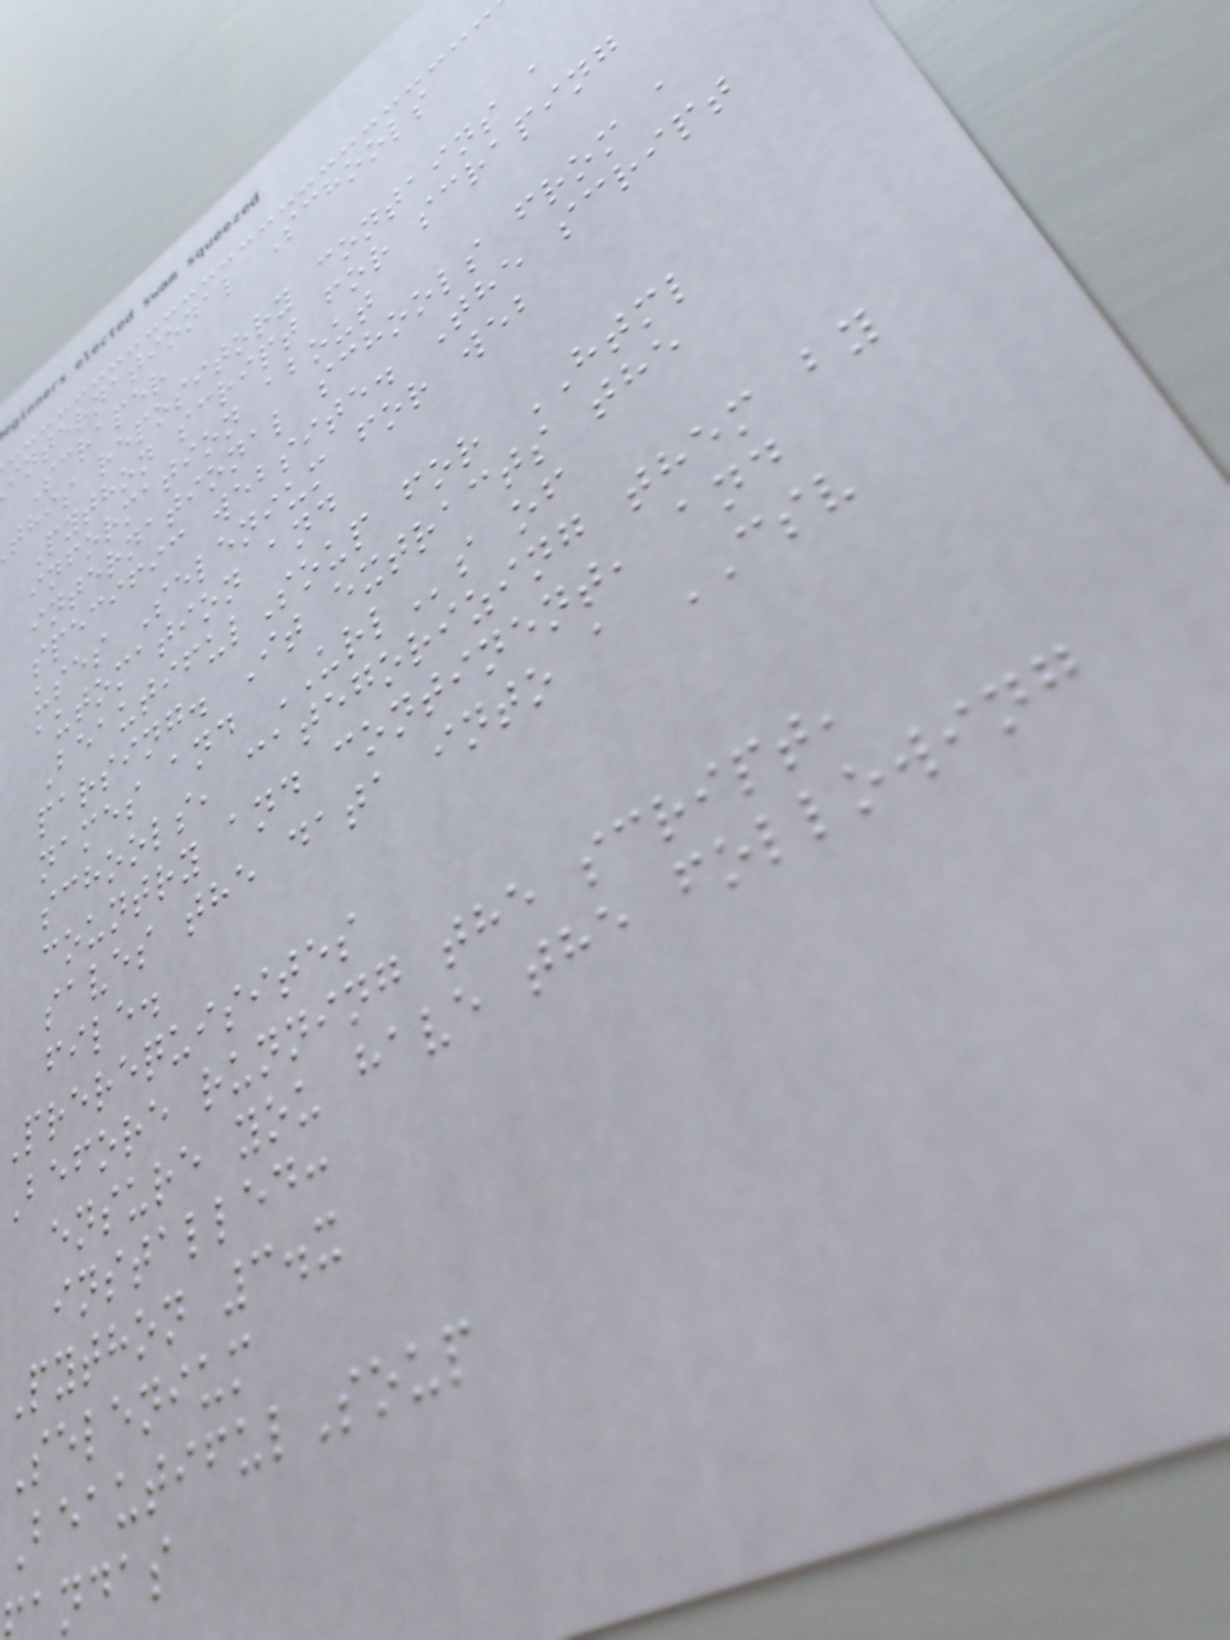international Schools
Scraper
this repository contains a
Python script for scraping
information about
international schools from a
specific website. The script
uses Selenium for web
automation and
BeautifulSoup for HTML
parsing. It extracts the
names and URLs of
schools, categorizing them by
country and continent, and
saves the data into a CSV
file.
Prerequisites
Before running the script,
ensure you have the following
installed:
Python 3.x
Selenium
BeautifulSoup
ndas
